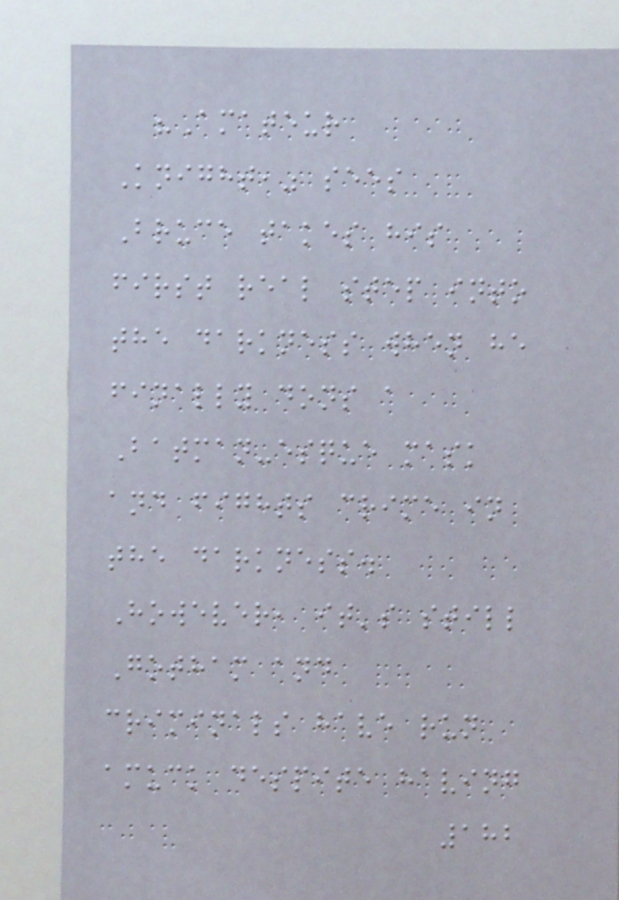"Amateur
Knight," sees
Bruce takes his
first real step into
the darkness when he
finally dons a
Batman-esque mask
and fights crime in
the darkness.
However, it's still
Gotham and
criminals have run
amuck despite having
182
